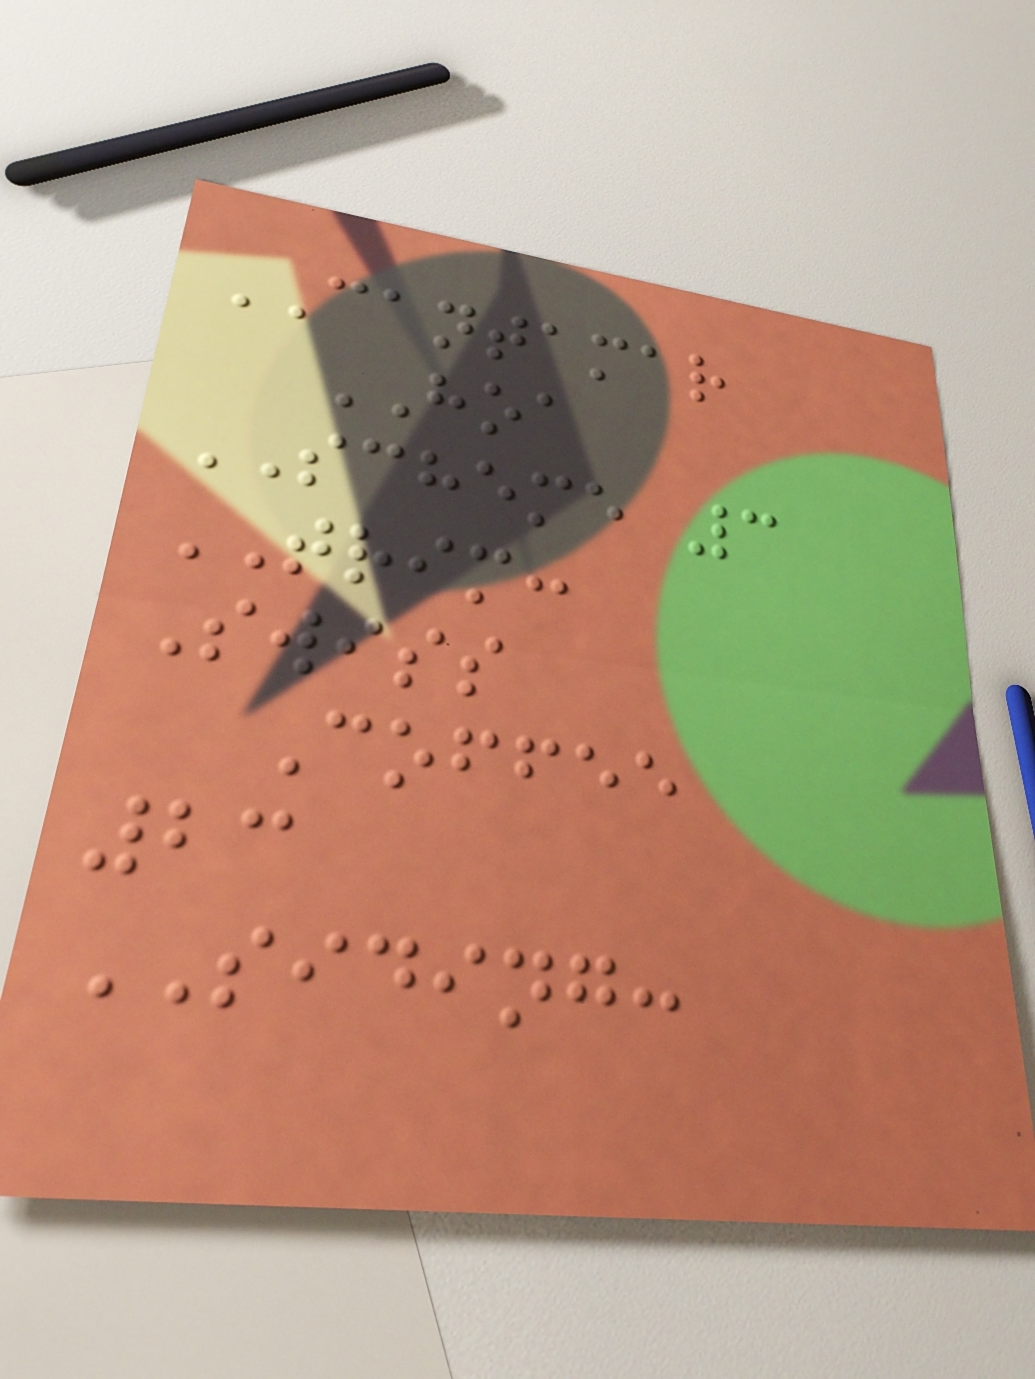CANTAMAR
HOA
SCHEME 3
TRIM:
Swiss
Coffee
23
SIDING:
